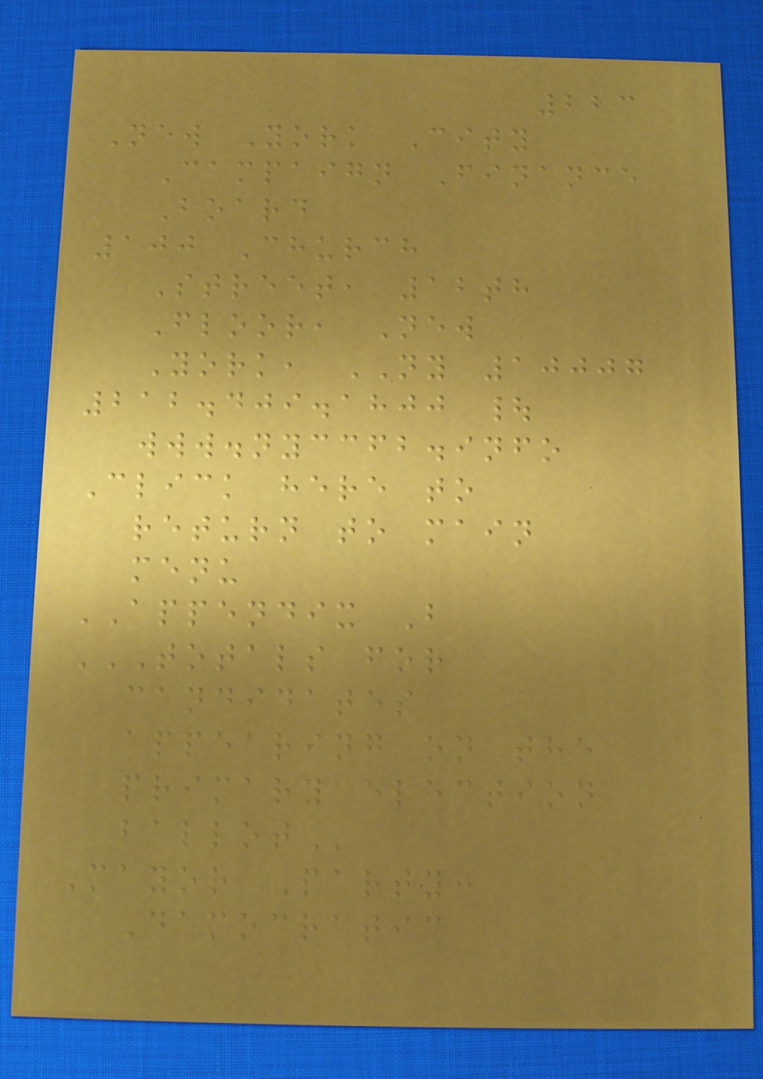223
New York City
Campaign Finance
Board
100 Church
Street, 12th
Floor, New
York, NY 10007
212.409.1800 |
www.nyccfb.info
Click here to
return to main
menu
APPENDIX B
TOTALS FOR
CANDIDATES
APPEARING ON THE
PRIMARY ELECTION
BALLOT
Mayor Party:
Democratic
